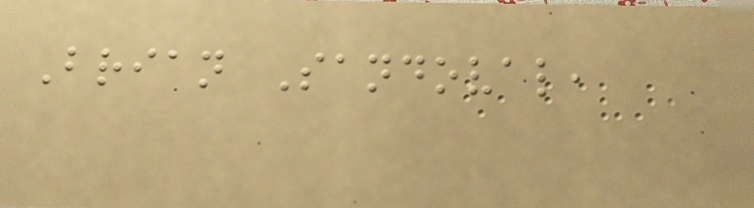Brian Sandoval,
